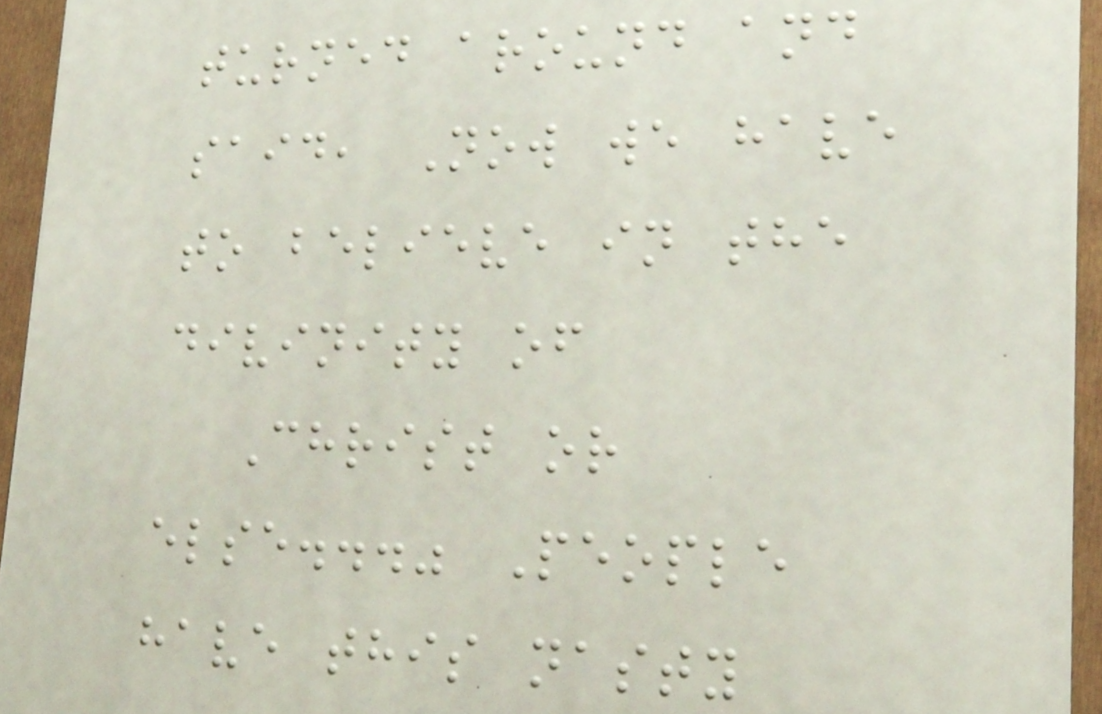turned around and
said, Now we have
to believe in the
divinity of
Christ or
else..." People
have this nasty
